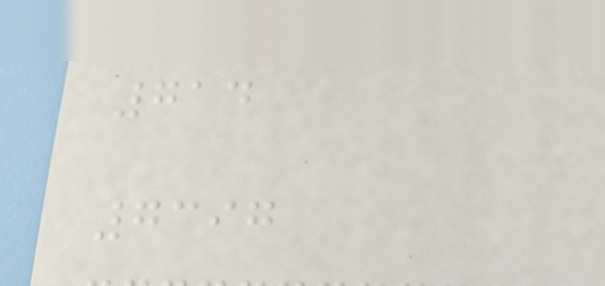714
7397
